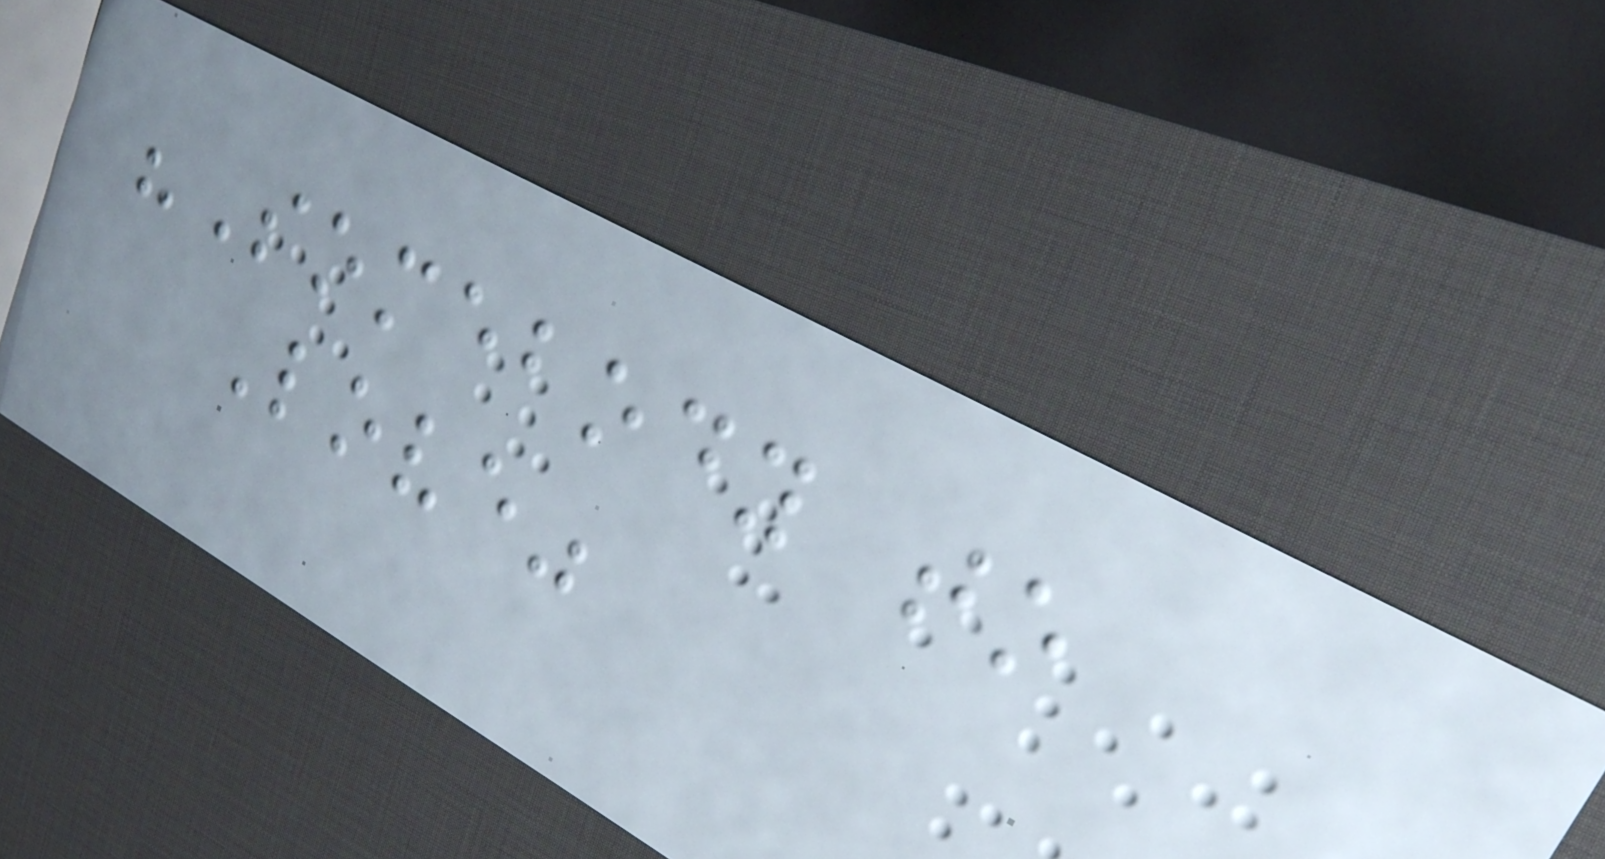"Somebody to
Love"
